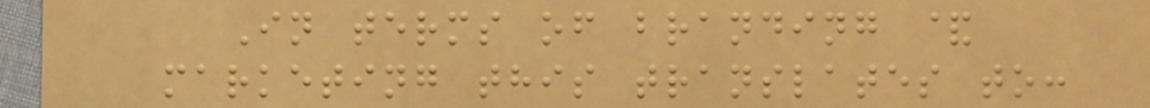In terms of branding &
marketing this translates to:
